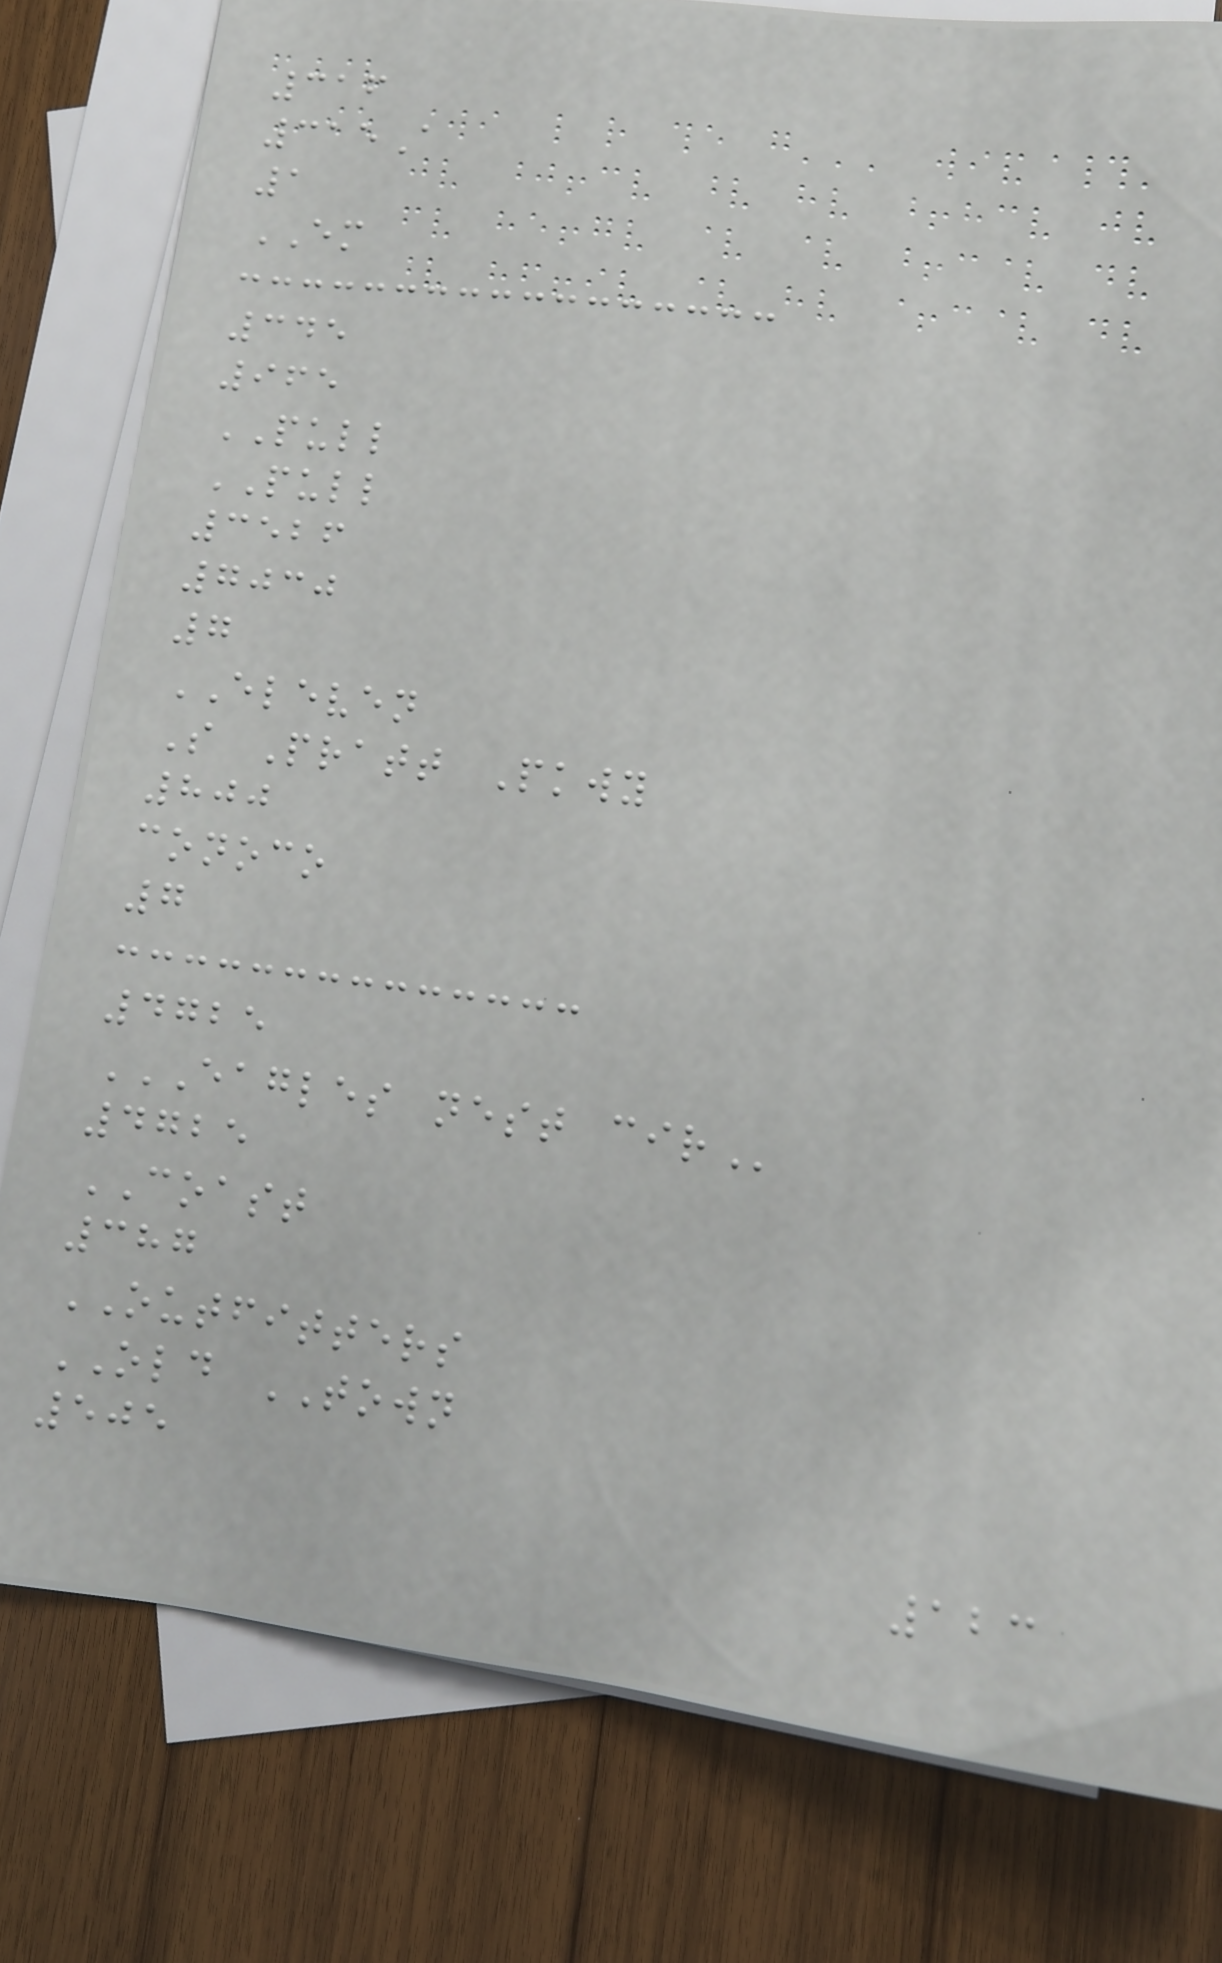316
315A
1
EM
345
965
PULL
PULL
3526
7030
7
ELEVEN
S Pratt Pkwy
800
conoco
7
4725
EAGLES NEST CIR
4725
COAST
387
OUTFITTERS
OLD TOWN
505
123
